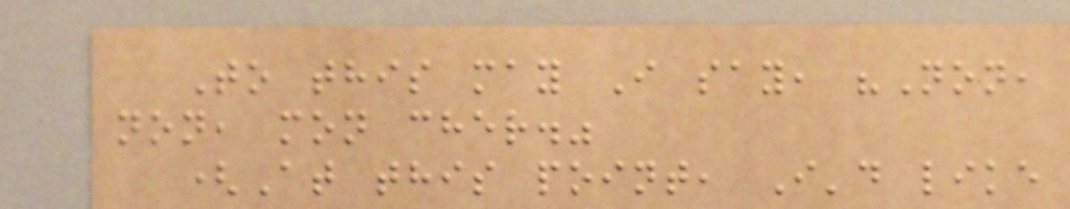To this may I say, "Non,
non, mon cher."
(At this point, I'd like
